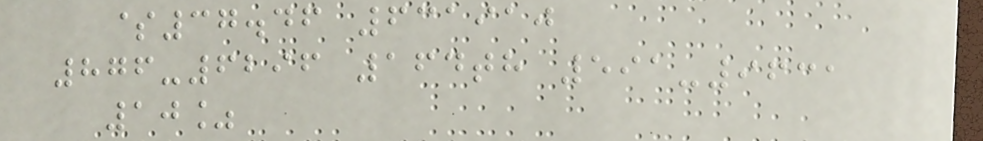$37.46 631910
876-6296 164th 591-9631
10%
